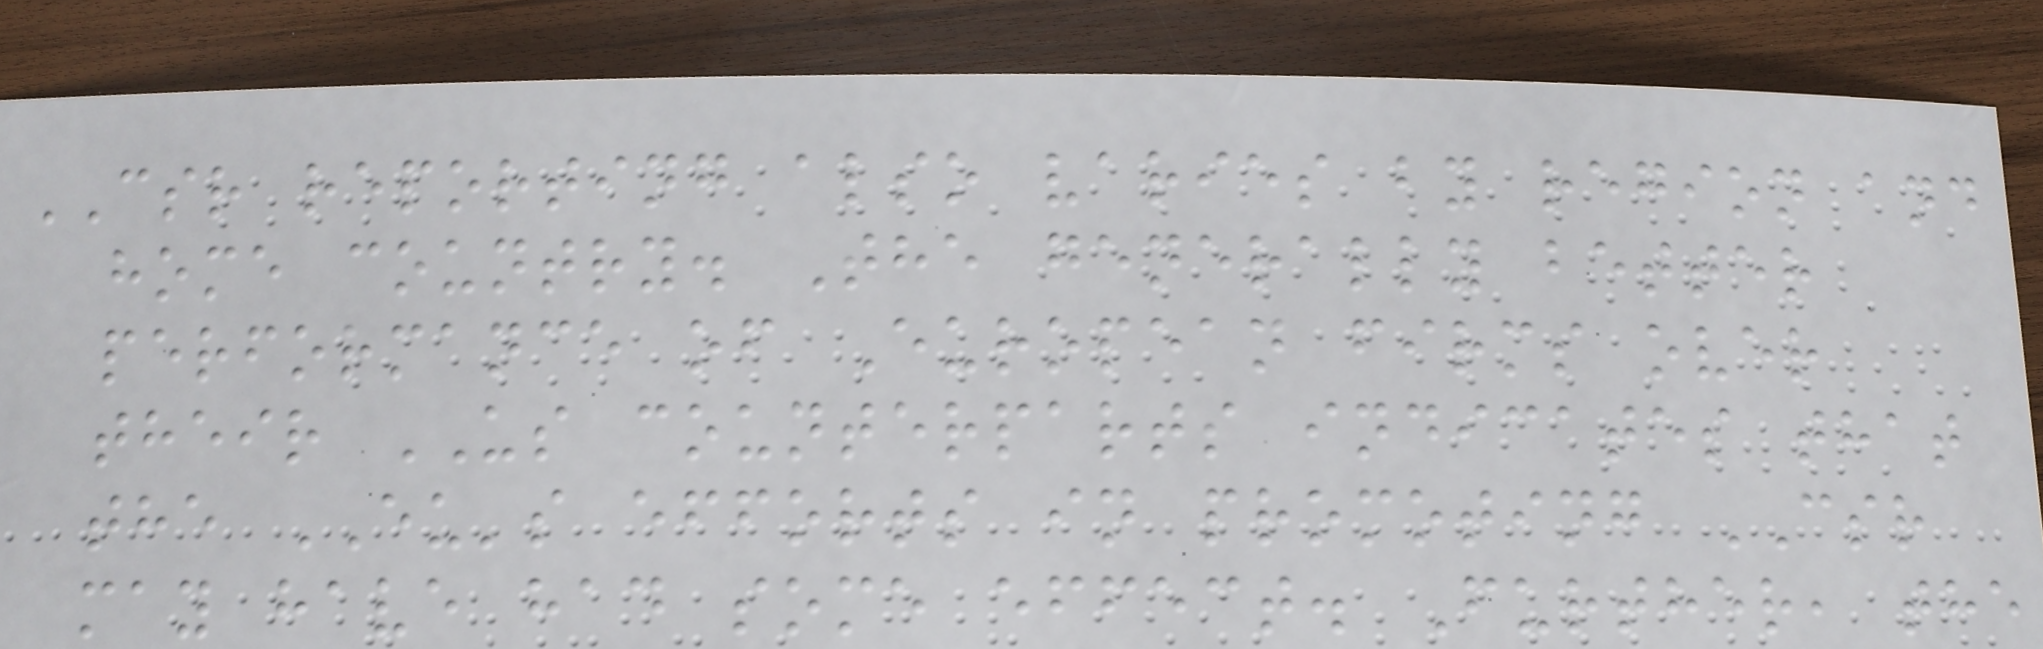CSR reporting also varies by region and
home country. The generally better
performance of European firms over
their US counterparts indicates that
the EU's efforts in promoting CSR
may have had some effect. Further, the
